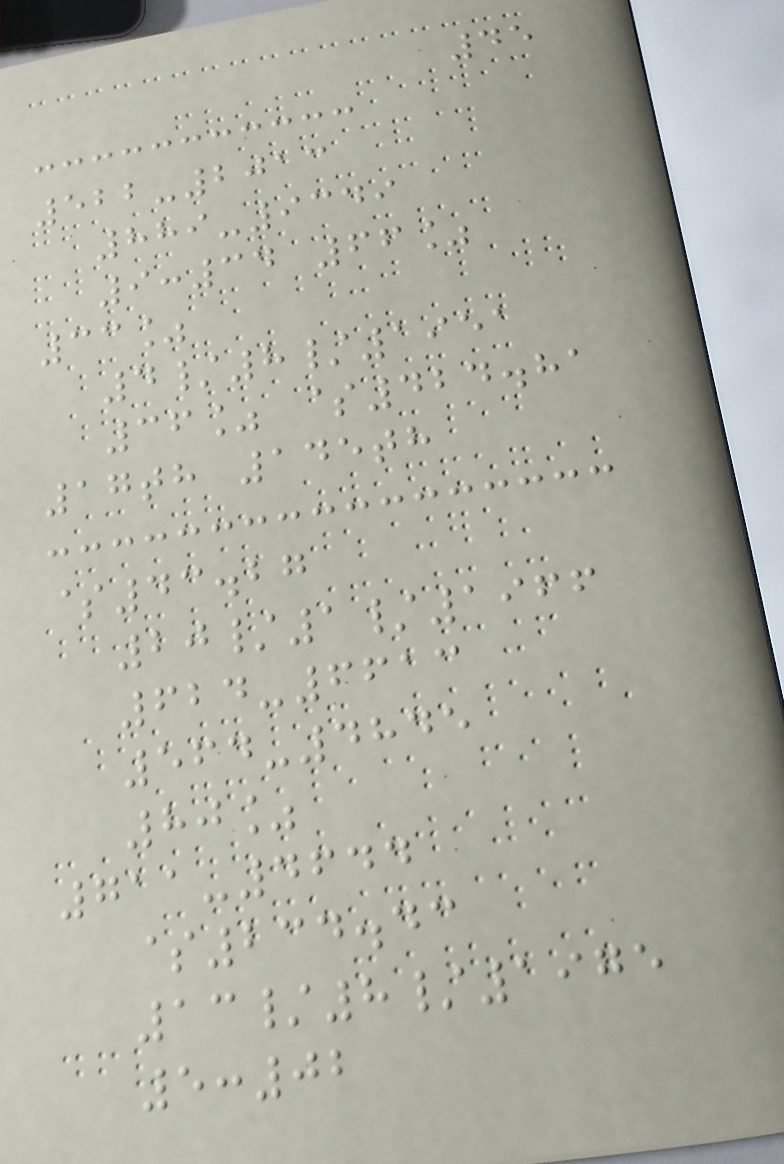45
522-2013
889-9349
9:34 66%
33%
4/8/1951
36% $424.81
17th 145th
$43.27
20/1/1966
624-6613
564-4845
80%
711-4644
$234.43
13/8/1975
5:02
